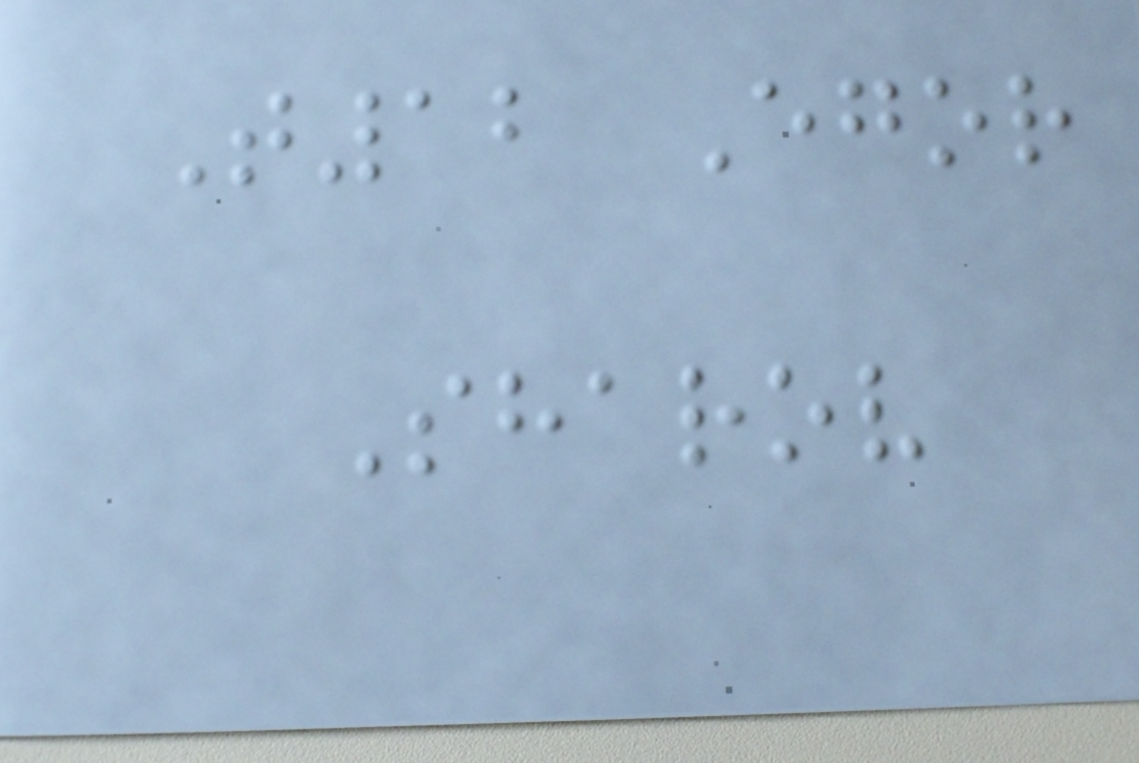T12 Egor
Sharov
